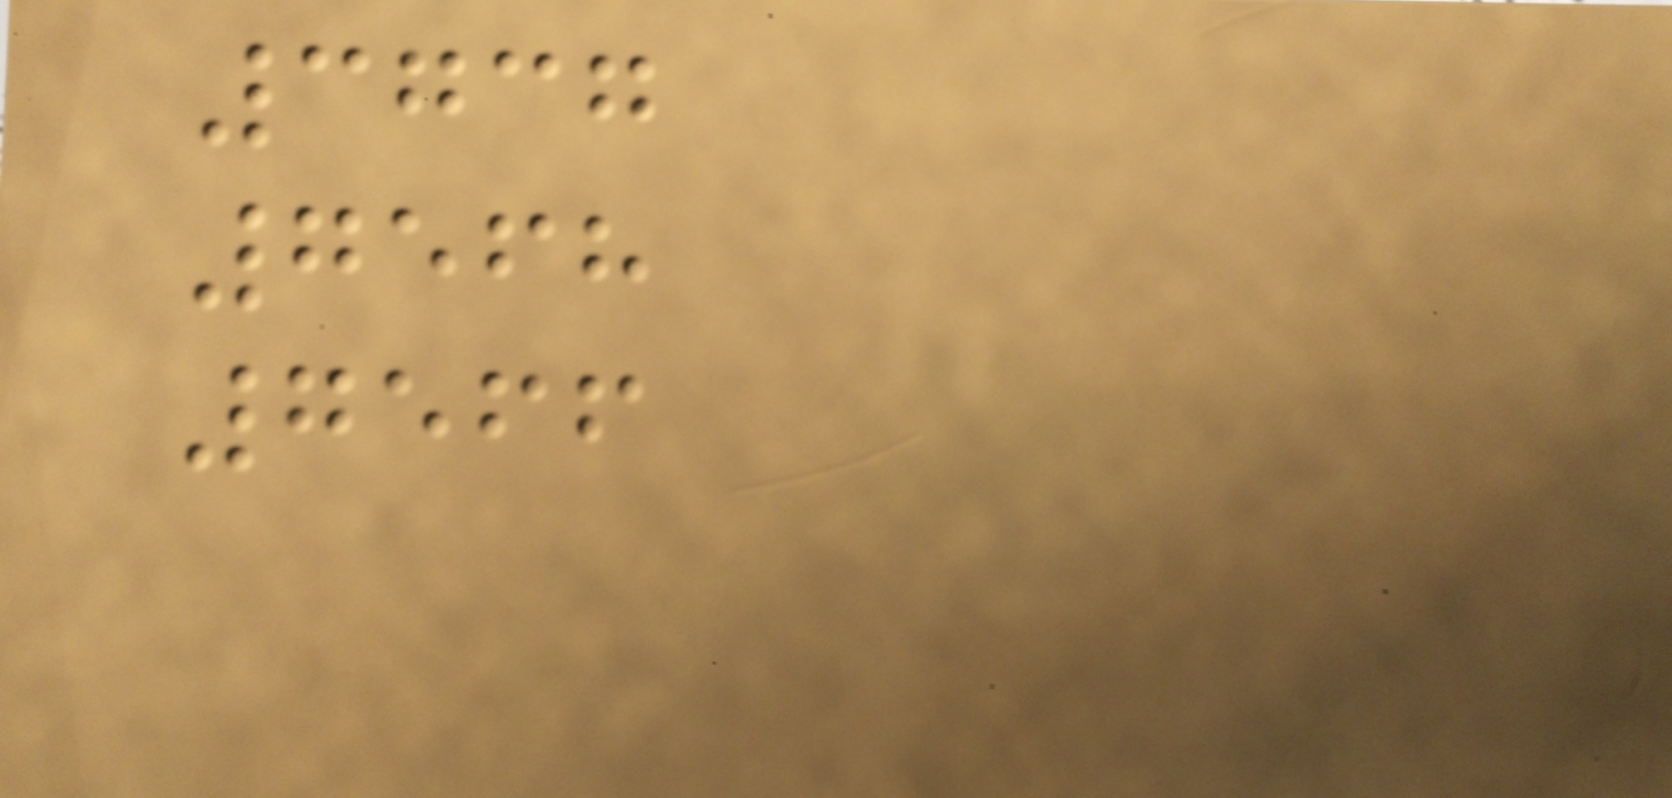3737
7568
7566
